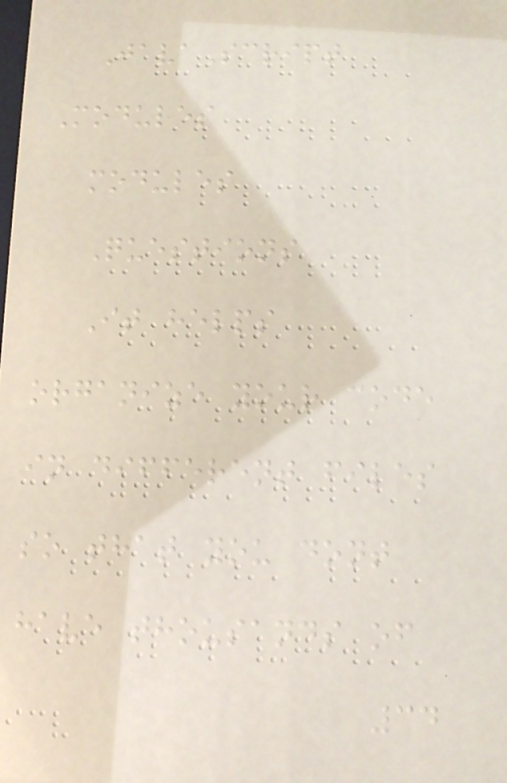JavaScript
Modules
modules
Questions
It helps
organize your code
in different files
so that you dont
have thousands of
34
